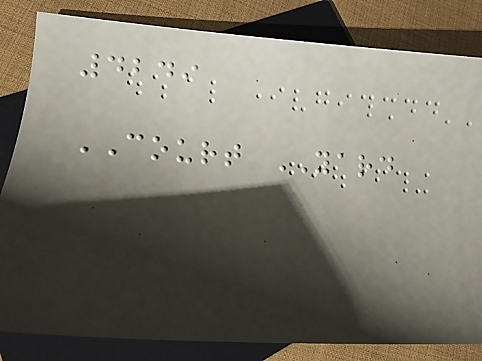4249
COURT YARD
